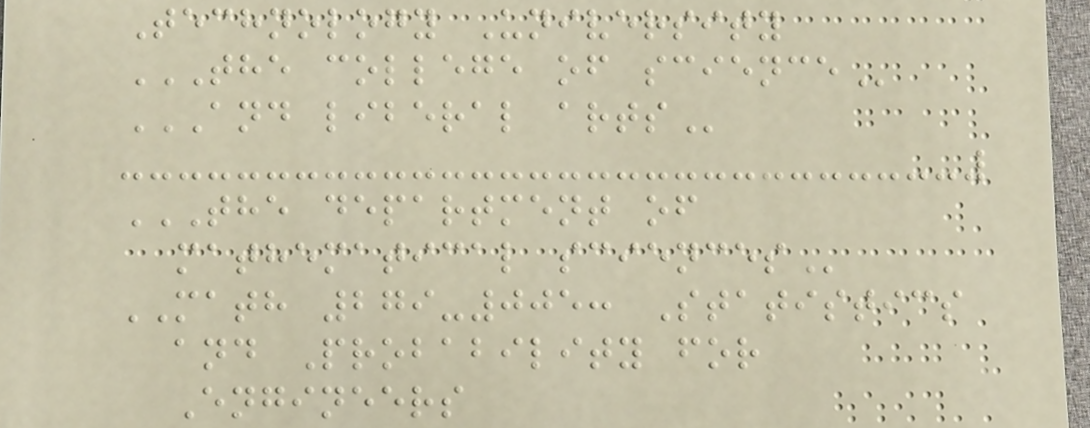Technology University
THE COLLEGE OF SCIENCE
AND LIBERAL ARTS
THE DEPARTMENT OF
MATHEMATICAL SCIENCES
MATH 279-005: Statistics
and Probability for
Engineers
